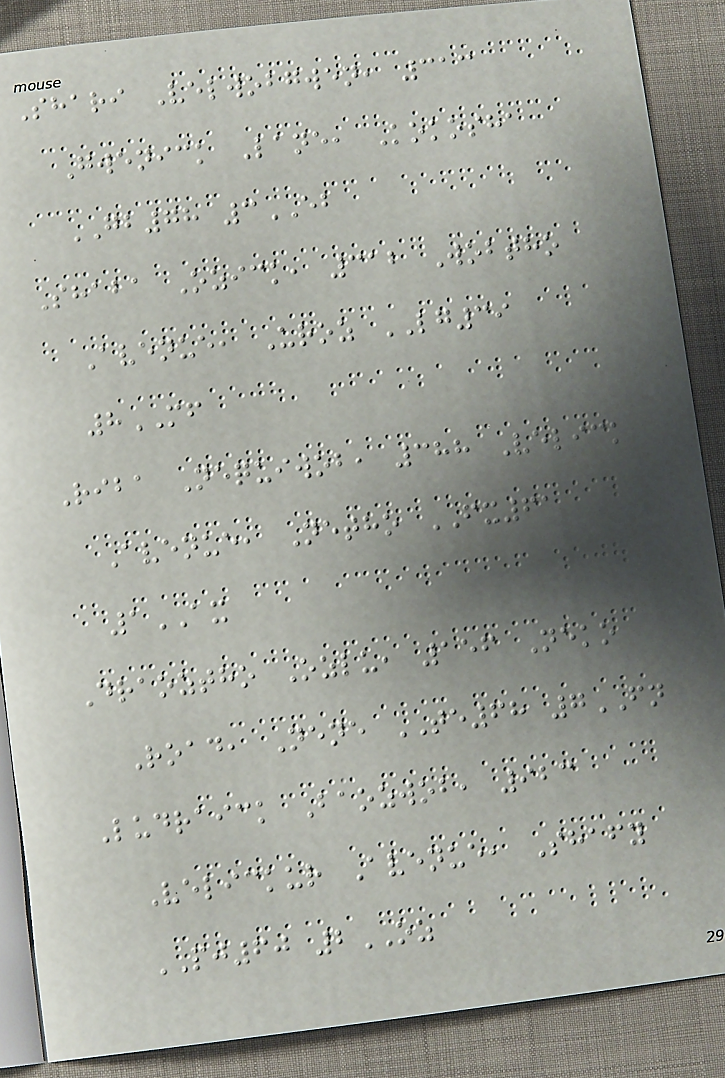Shari Velwobgwen, 313
Gwenick Lane, Kokosha
GB78 3EB
Shaba Ozick, 312 Wobtho
Avenue, Uroz LG39
8MF
Riba Nequiwob, 388 Velick
Avenue, Netho FX61
1AX
Draoztho Ozlu, 156 Neko
Road, Nene TE68 7FN
Ludraick Baozwob, 923
Velickur Avenue, Shafy
PJ60 2OZ
